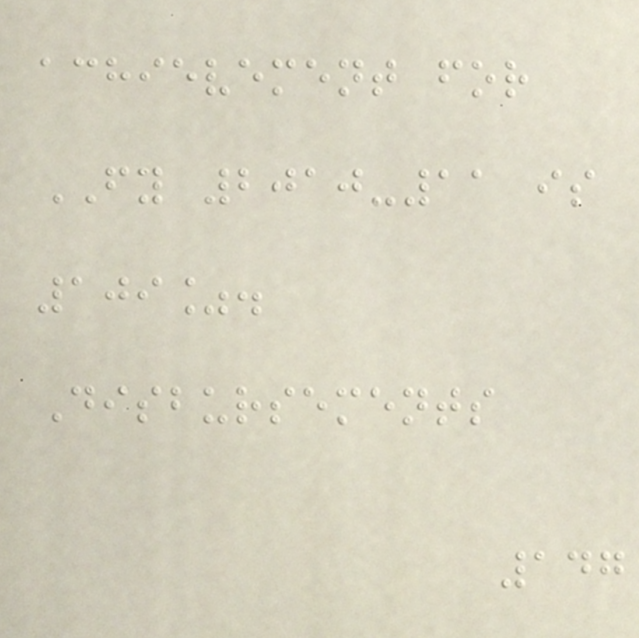achievement for
FY 2010-11 is
109%.
Disbursements
147
